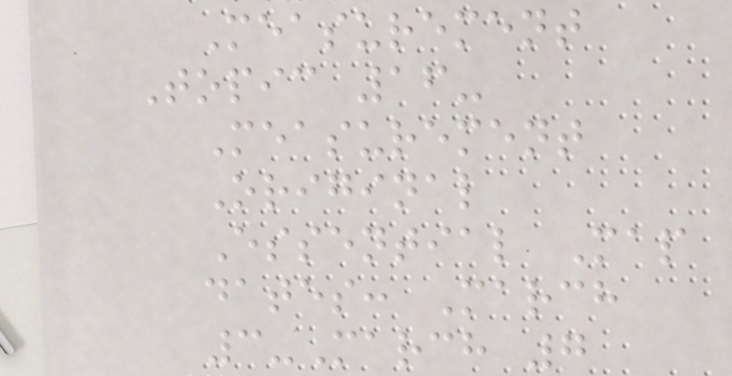Measurement
Topic 16-
Measurement
Original
Essential Map
dates: March
3-March 7
